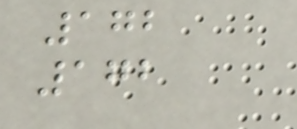172
172
